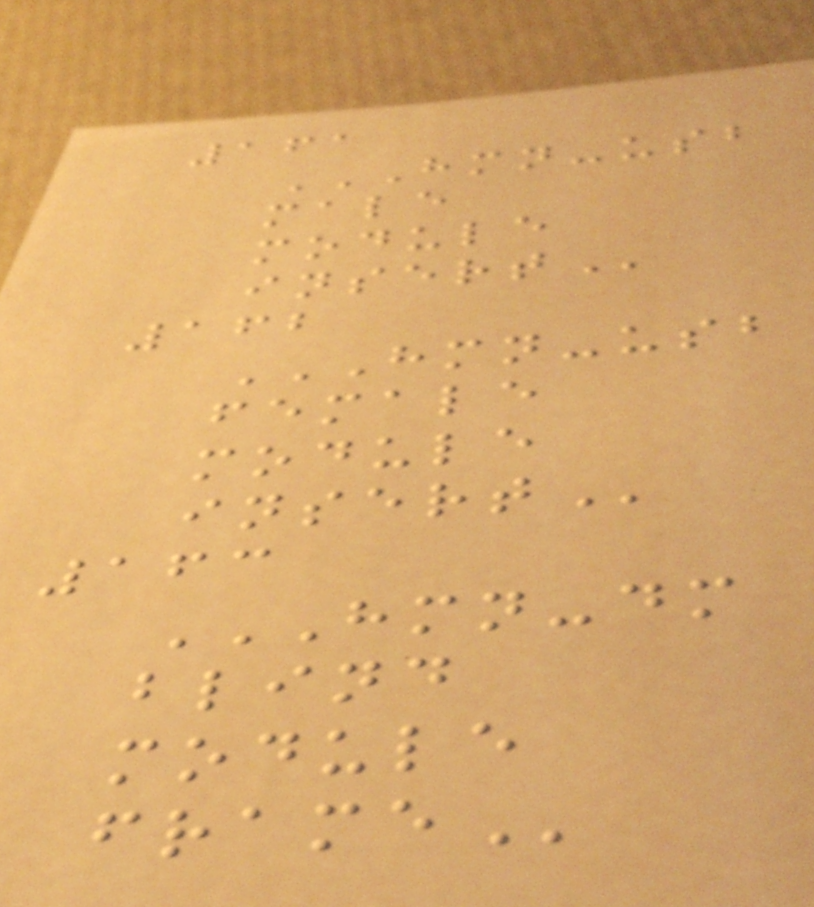161
HMN-USB
MALE
MODULE
INSERT
162
HMN-USB
FEMALE
MODULE
INSERT
163
HMN-DM
BLIND
MODULE
FRAME
